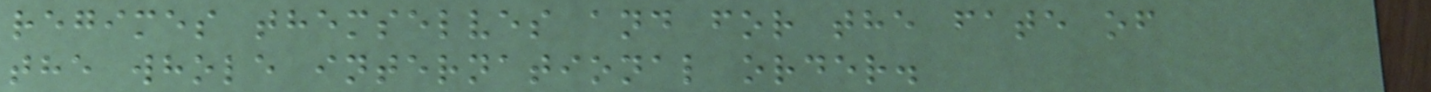regimes themselves and for the fate of
the whole international order.
